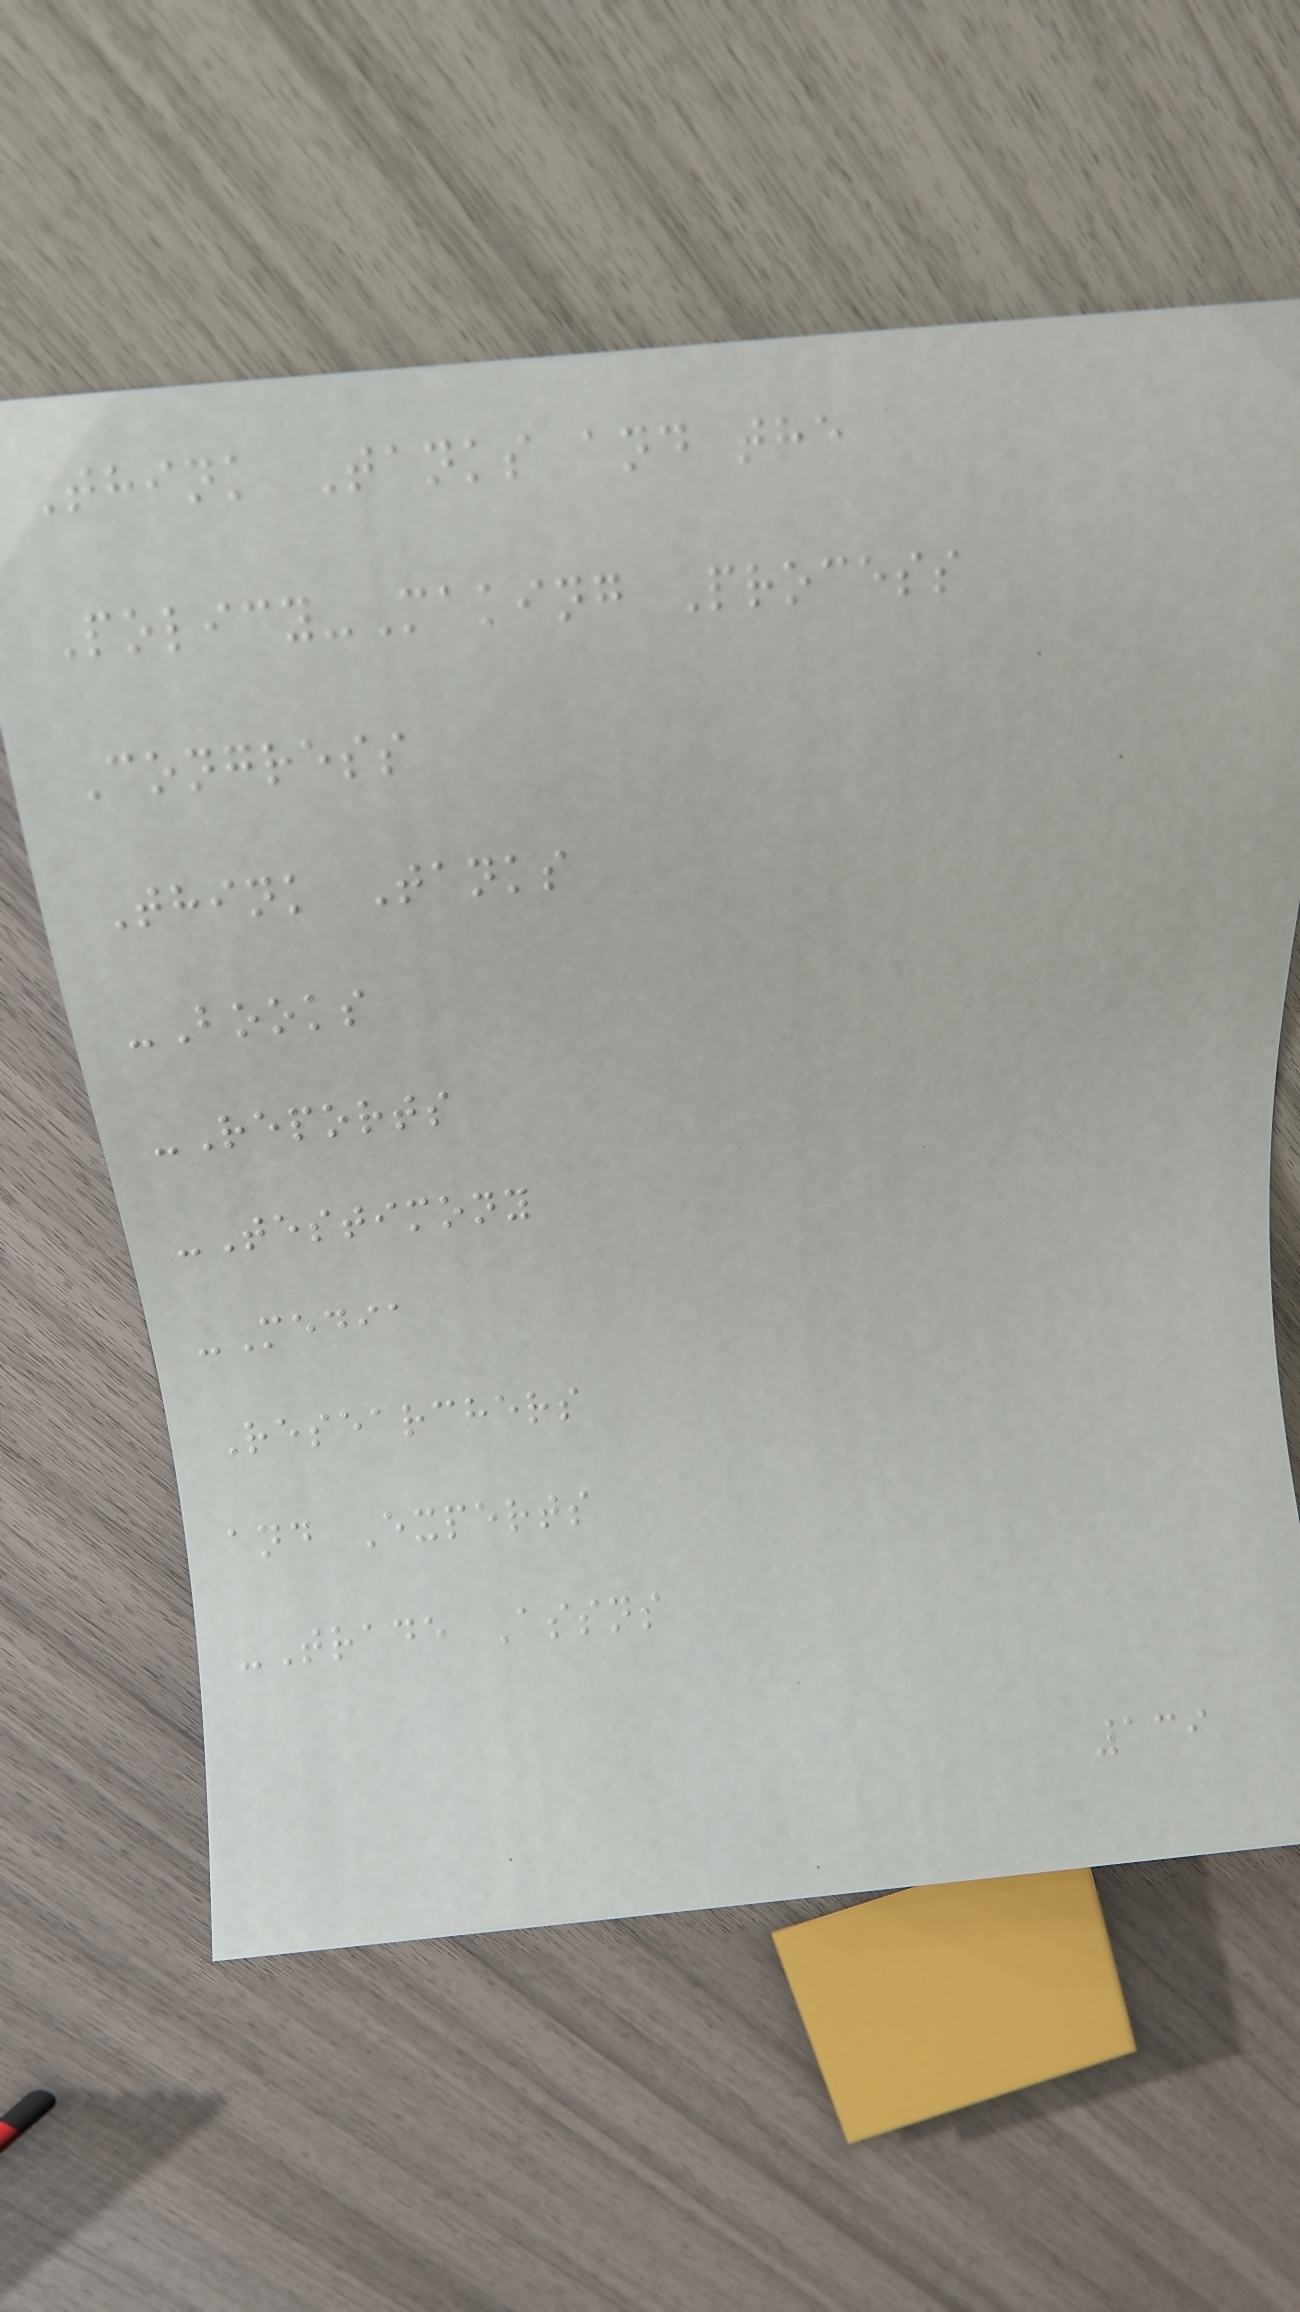Think Tanks and the
Policy-Making Process
Congress
Think Tanks
-Books
-Reports
-Testimony
-Media
Researchers
and Experts
-Trade Assns
139
